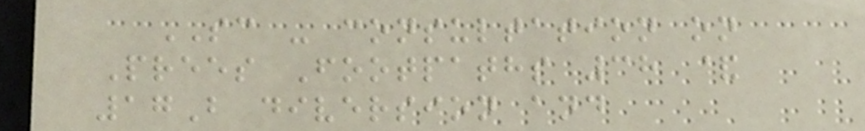SC - consultation on
Prees Footpaths 38 &
17B diversion and
